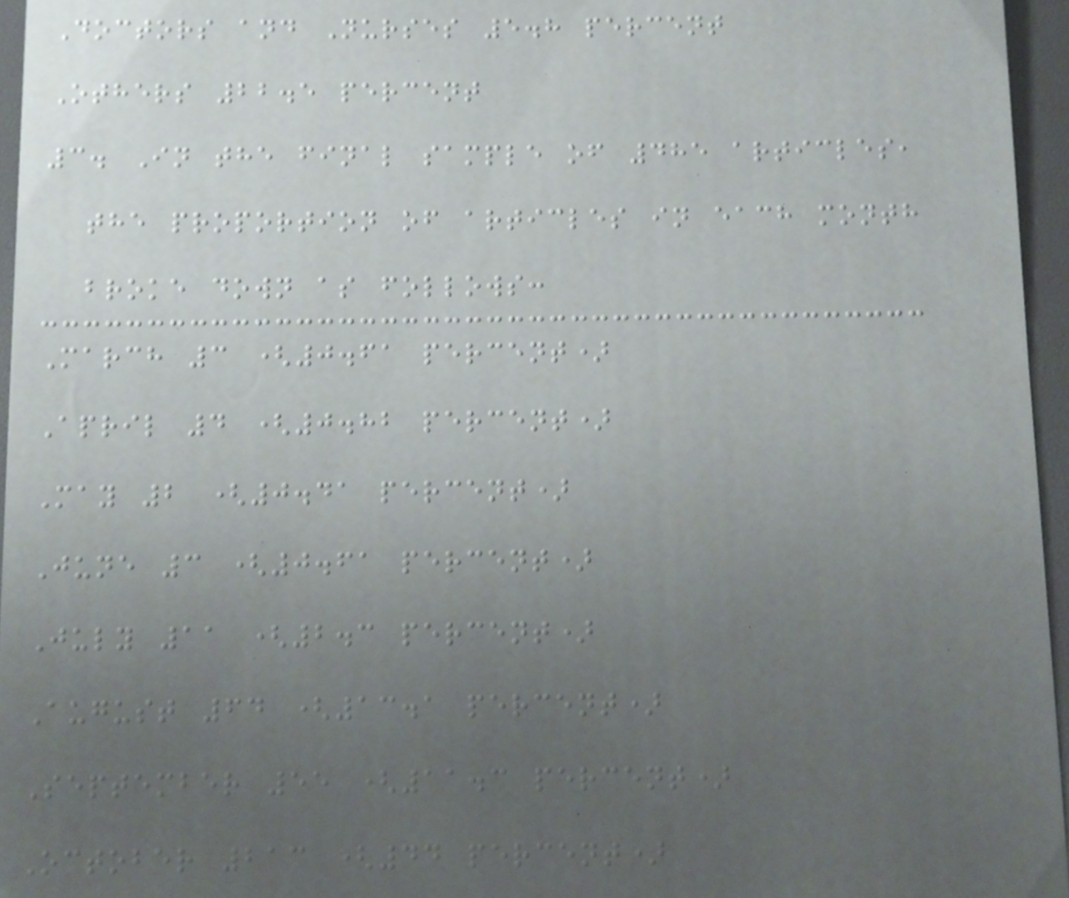Doctors and Nurses 5.8 percent
Others 22.5 percent
3. In the final sample of 485 articles,
the proportion of articles in each month
broke down as follows:
March 3 (0.61 percent)
April 4 (0.82 percent)
May 2 (0.41 percent)
June 3 (0.61 percent)
July 11 (2.3 percent)
August 64 (13.1 percent)
September 55 (11.3 percent)
October 213 (44 percent)
